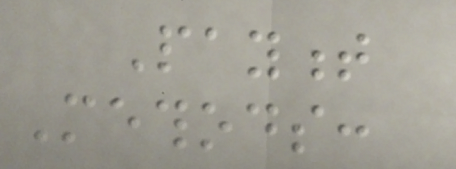Payment
Methods:
